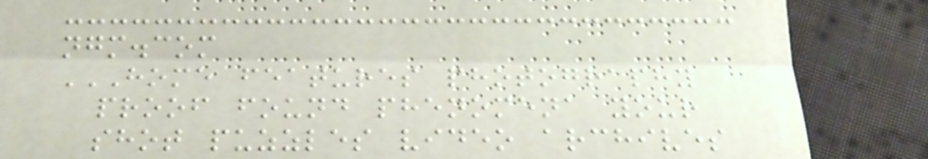ngm.com
HOME FEATURES PHOTOGRAPHY
PROOF FOUND PHENOMENA YOUR
SHOT PUZZLES VIDEO ARCHIVES
